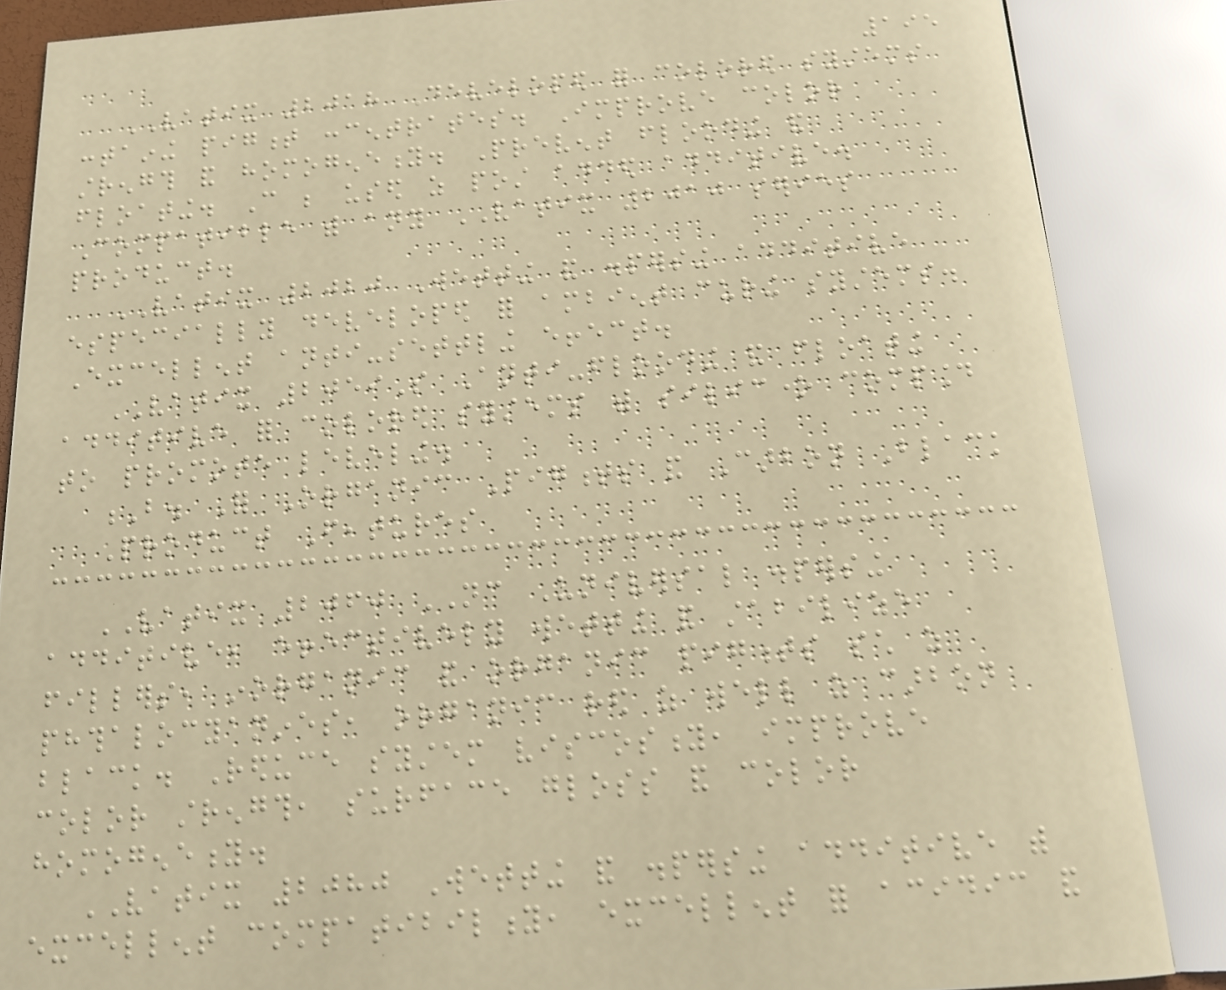195
VATIX 2018 Developed for colored systems
containing pigment concentrates. Improve color
strength and homogeneity. Prevent flooding and
floating. Can be used as post added additive.
Compatible with any VATIX 2010 series
product.
VATIX 2020 Wetting and dispersing additive
especially developed for ambient curing systems.
Excellent anti-settling effect.
VATIX 2059S Anti-flooding and floating
additive for colored systems with silicone compound
to promote leveling.
B. For Organic Pigments and Carbon Black
Product Features
VATIX 2060 NC Universal dispersing
additive, effectively wetting and stabilize
fillers, inorganic and organic pigments such as
phthalocyanines, organic red as well as carbon
black. Reduce system viscosity, improve
color strength, surface gloss and color
homogeneity.
VATIX 2080 Wetting and dispersing additive with
excellent compatibility, excellent for acidic and
